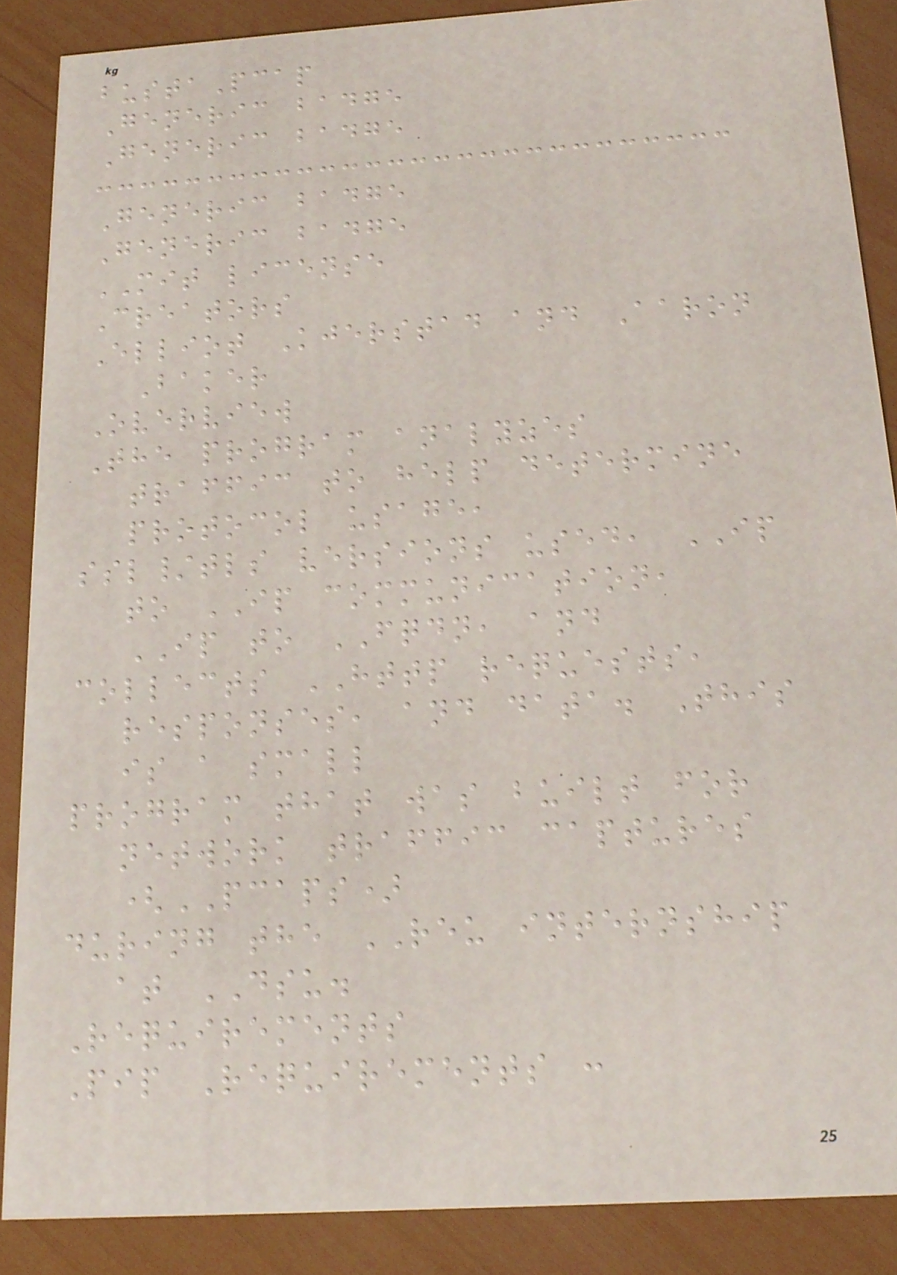bustaPcap
Generic badge
Generic badge
Generic badge
Generic badge
MIT license
Creators
Elliot Kjerstad and Aaron
Baker
Overview
The program analyzes
traffic to help determine
protocol usage,
ssl/tls versions used, IP
to IP communication,
IP to FQDN, and
collects HTTP requests,
responses, and data. This
is a small
program that was built for
network traffic captures
(PCAPS)
during the REU internship
at DSU.
Requirements
Pip Requirements :
